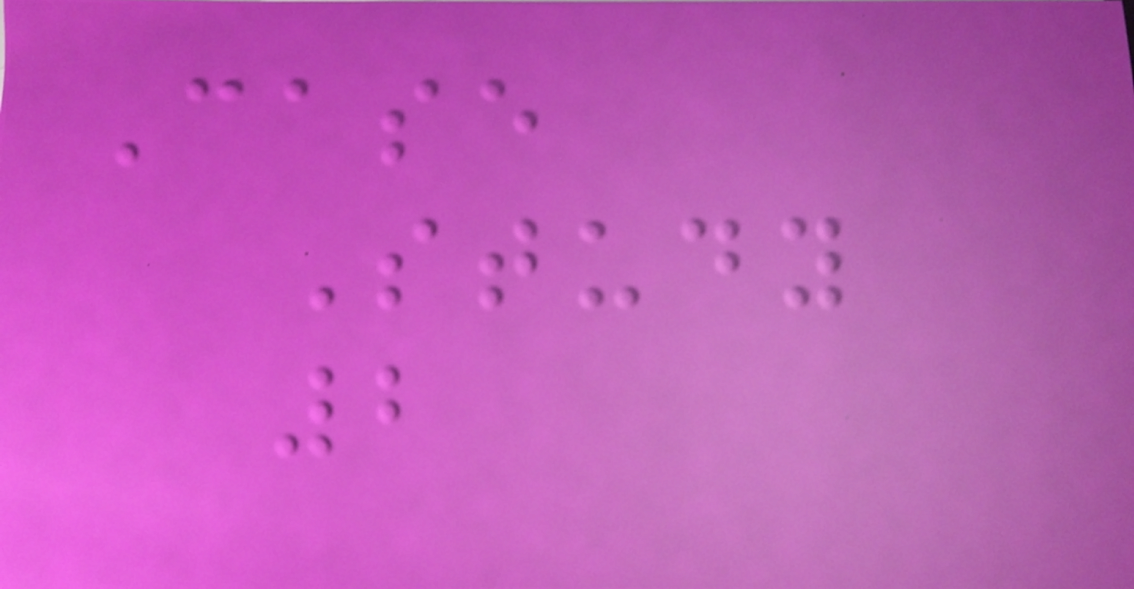Case
Study
2
